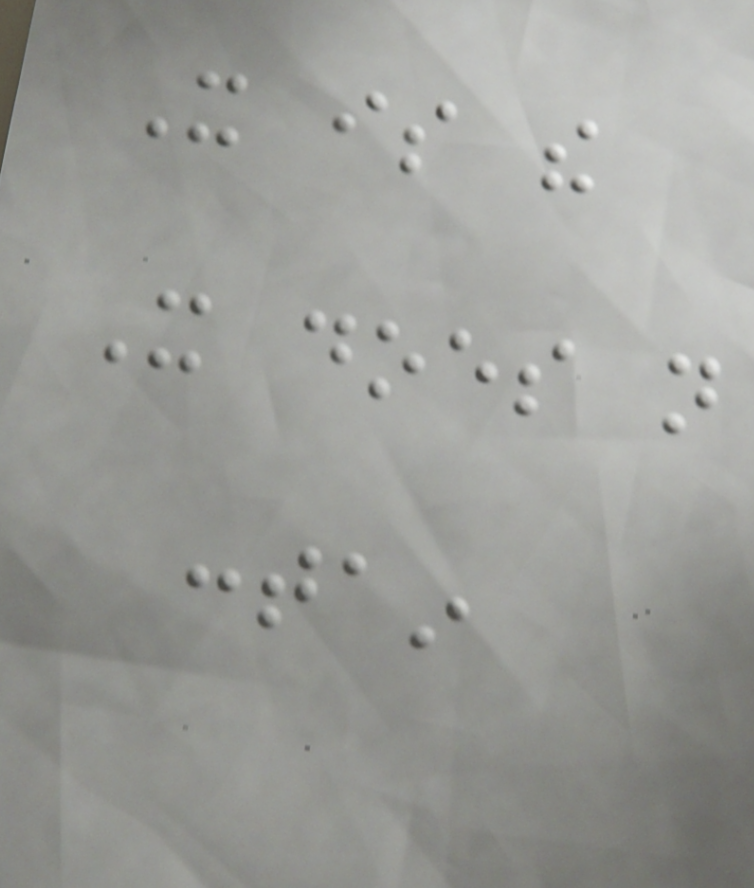It is the
It does not
contain
